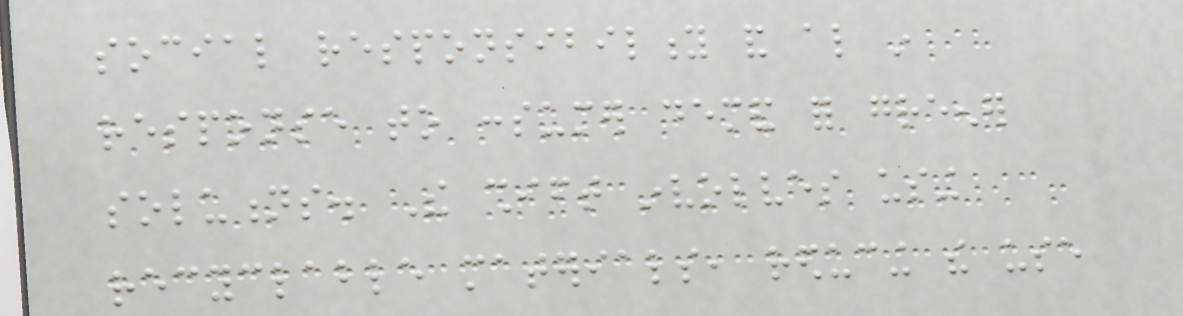social responsibility and also in
response to consumer demand for greener
solutions. The shift involves using
recyclable materials, reducing the use
